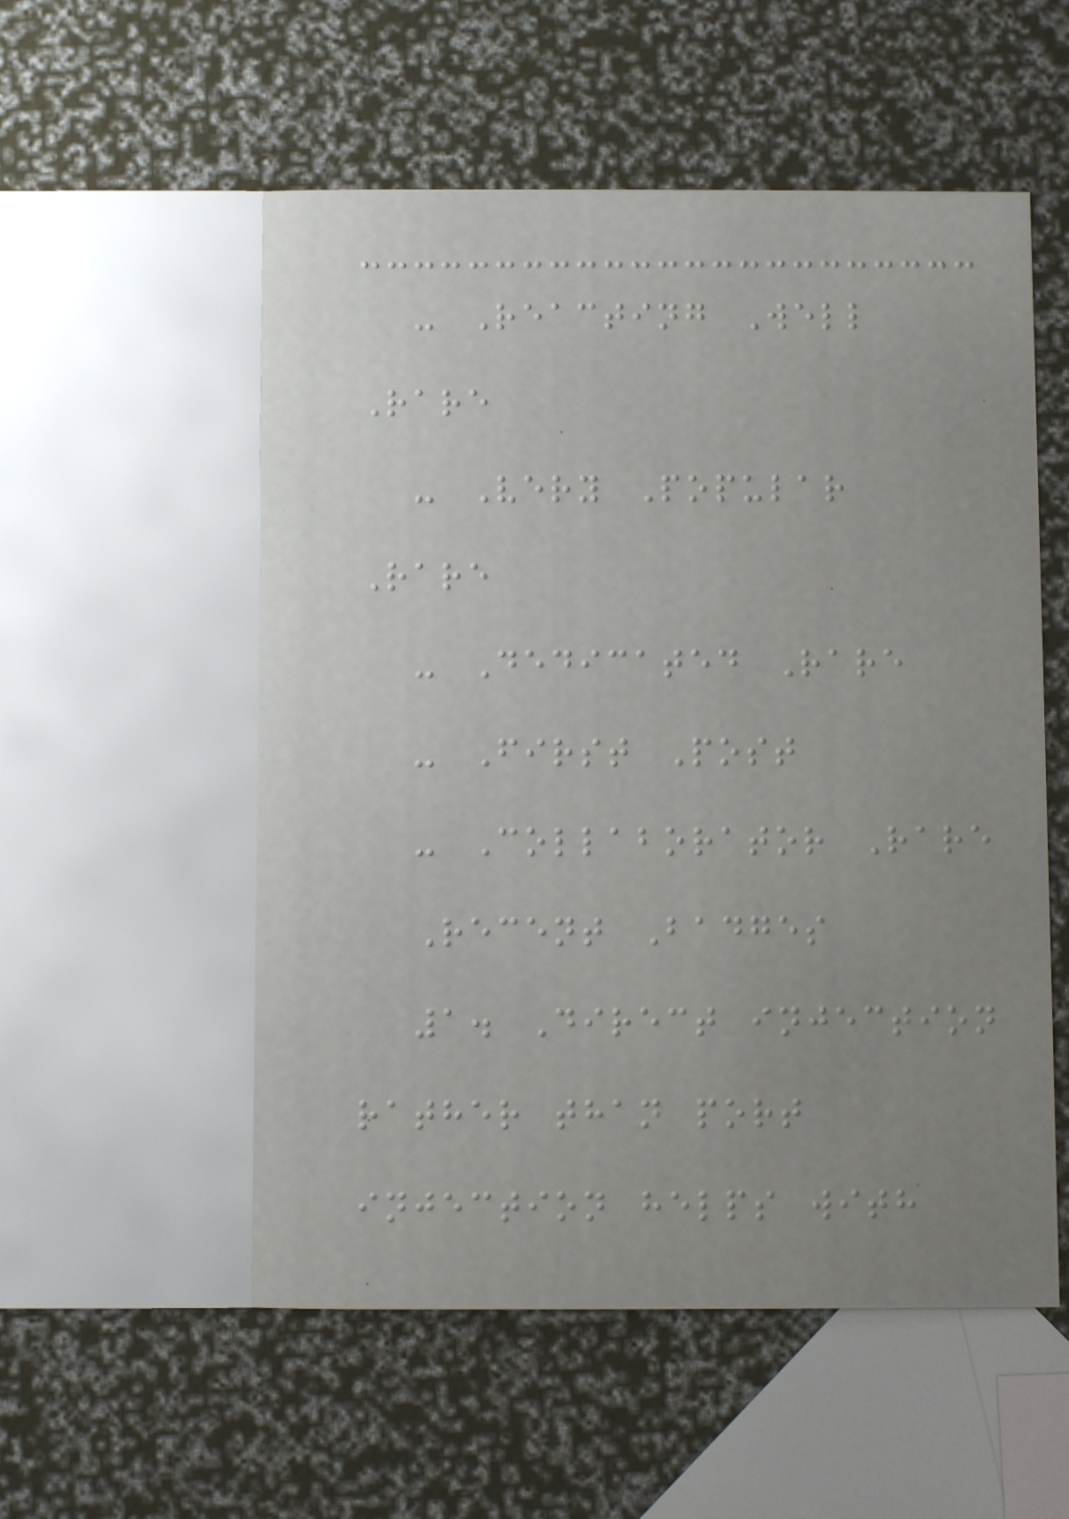- Reacting Well
Rare
- Very Popular
Rare
- Dedicated Rare
- First Post
- Collaborator Rare
Recent Badges
1. Direct injection
rather than port
injection helps with
